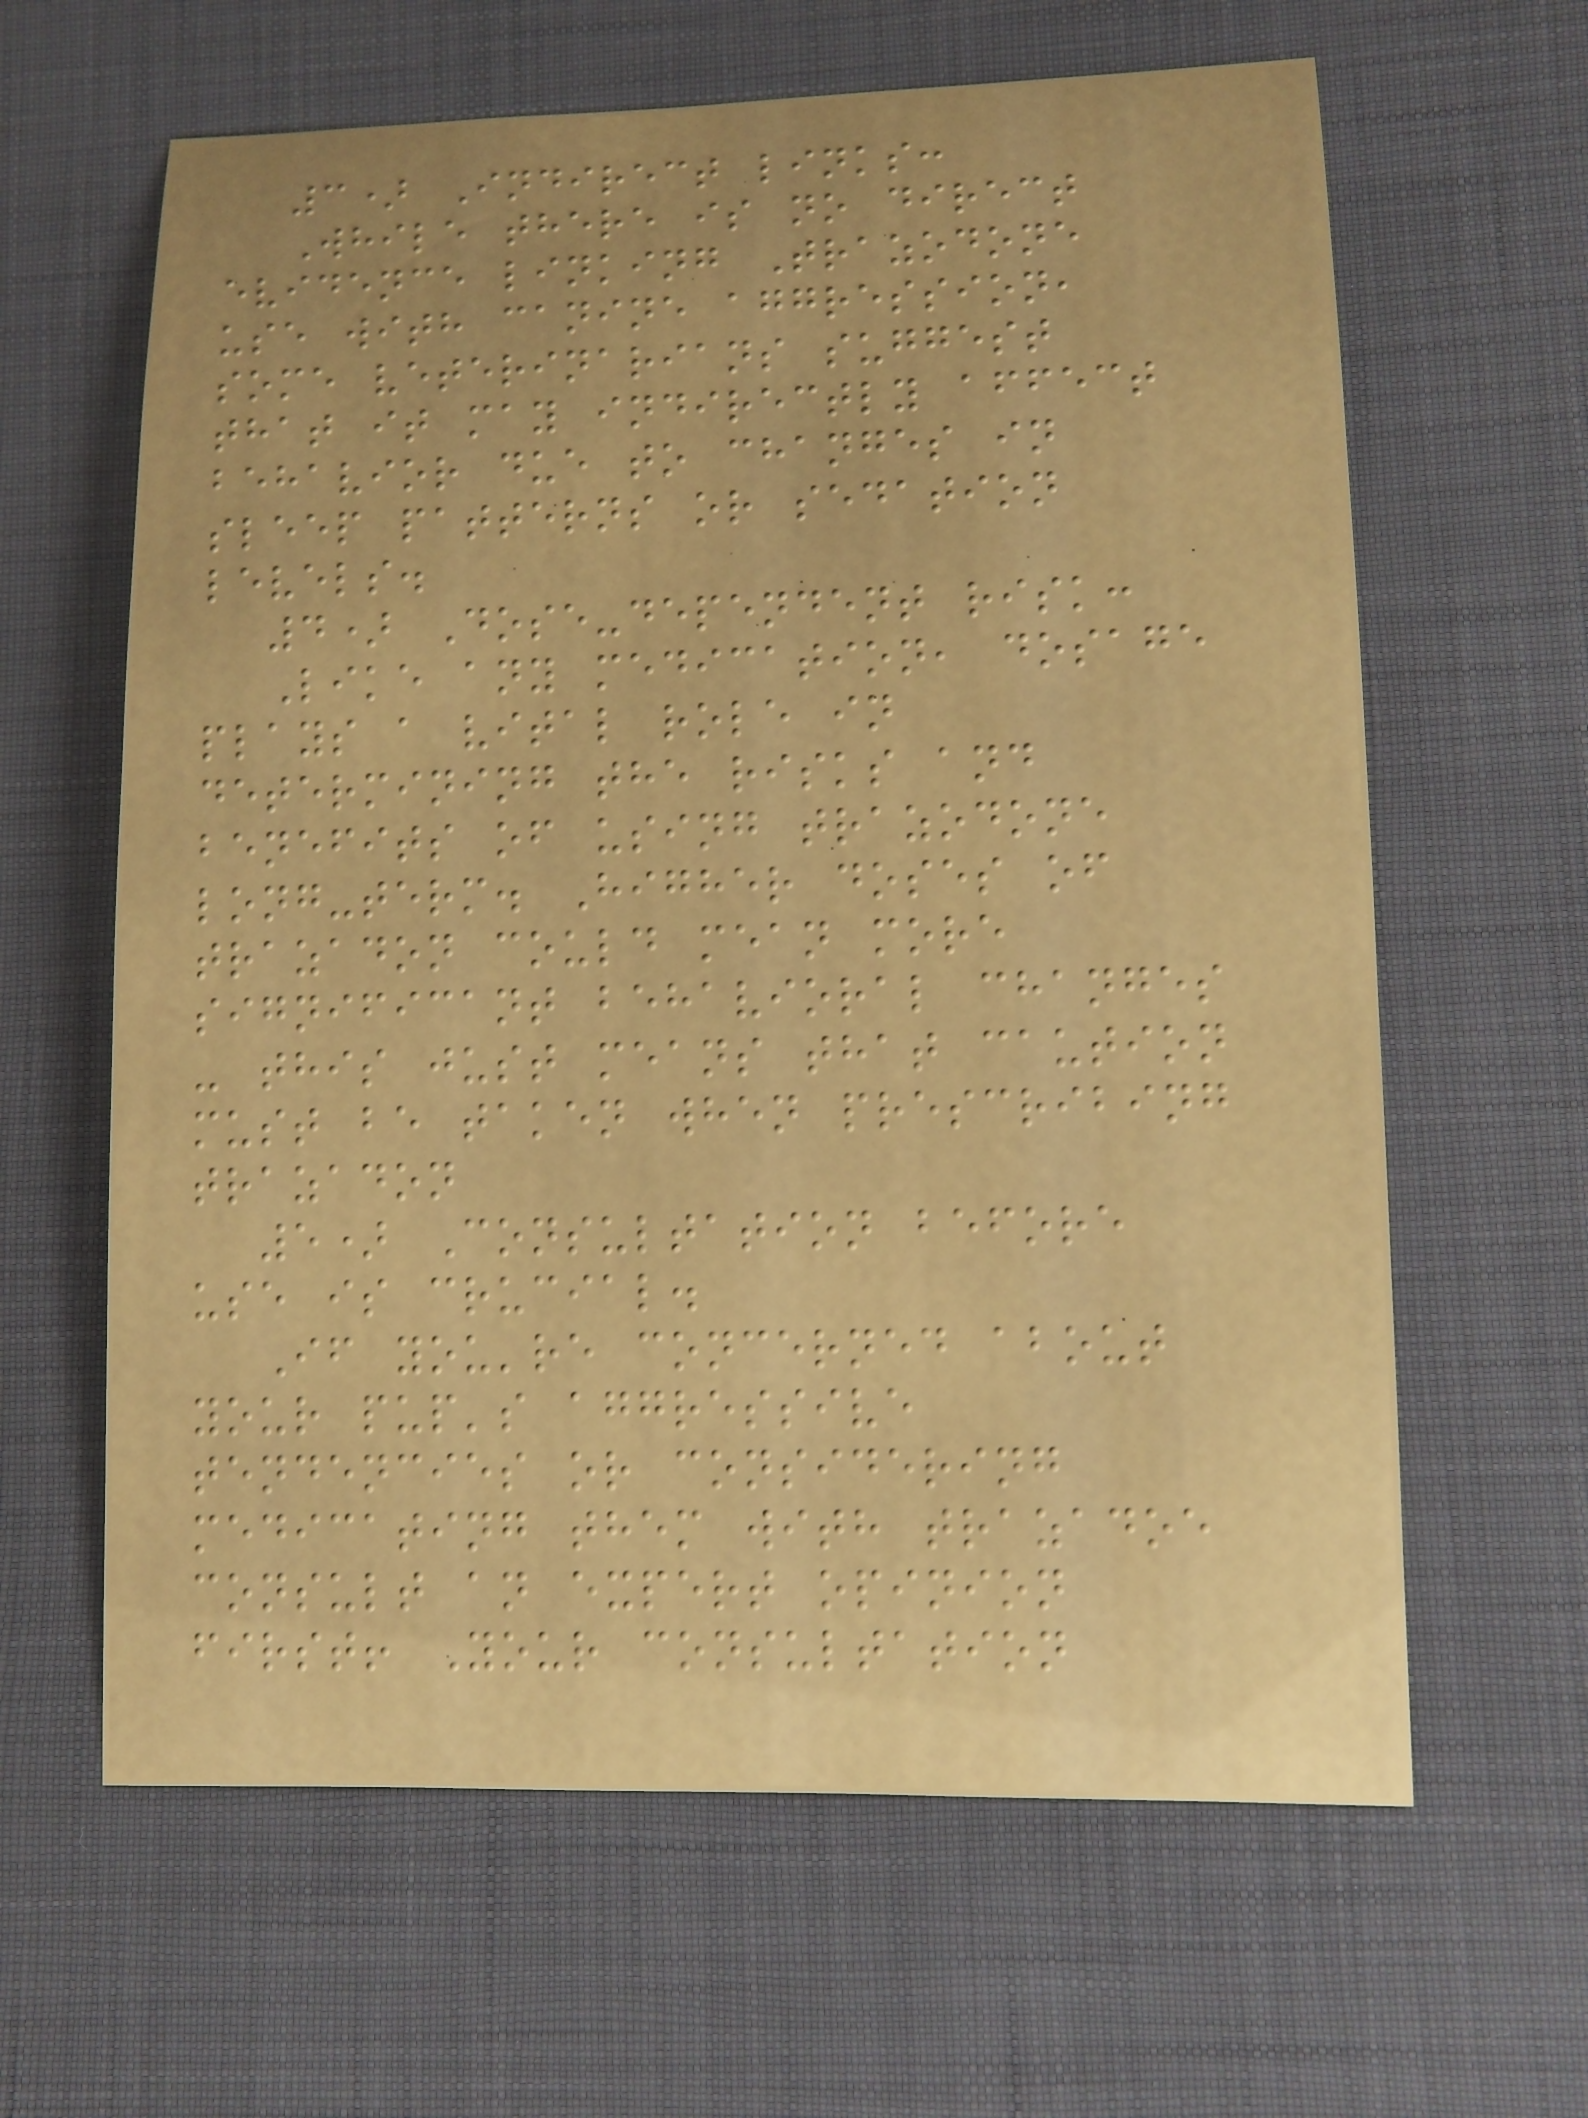3) Indirect links:
While there is no direct
evidence linking Trazodone
use with canine aggression,
some veterinarians suggest
that it may indirectly affect
behavior due to changes in
sleep patterns or sedation
levels.
4) Dose-dependent risk:
Like any medication, dosage
plays a vital role in
determining the risks and
benefits of using trazodone
long-term. Higher doses of
trazadon could mean more
significant behavioral changes
- this just means that caution
must be taken when prescribing
trazadon
5) Consultation before
use is crucial.
If you're concerned about
your pup's aggressive
tendencies or considering
medicating them with trazadoe
consult an expert opinion
first! Your consultation
